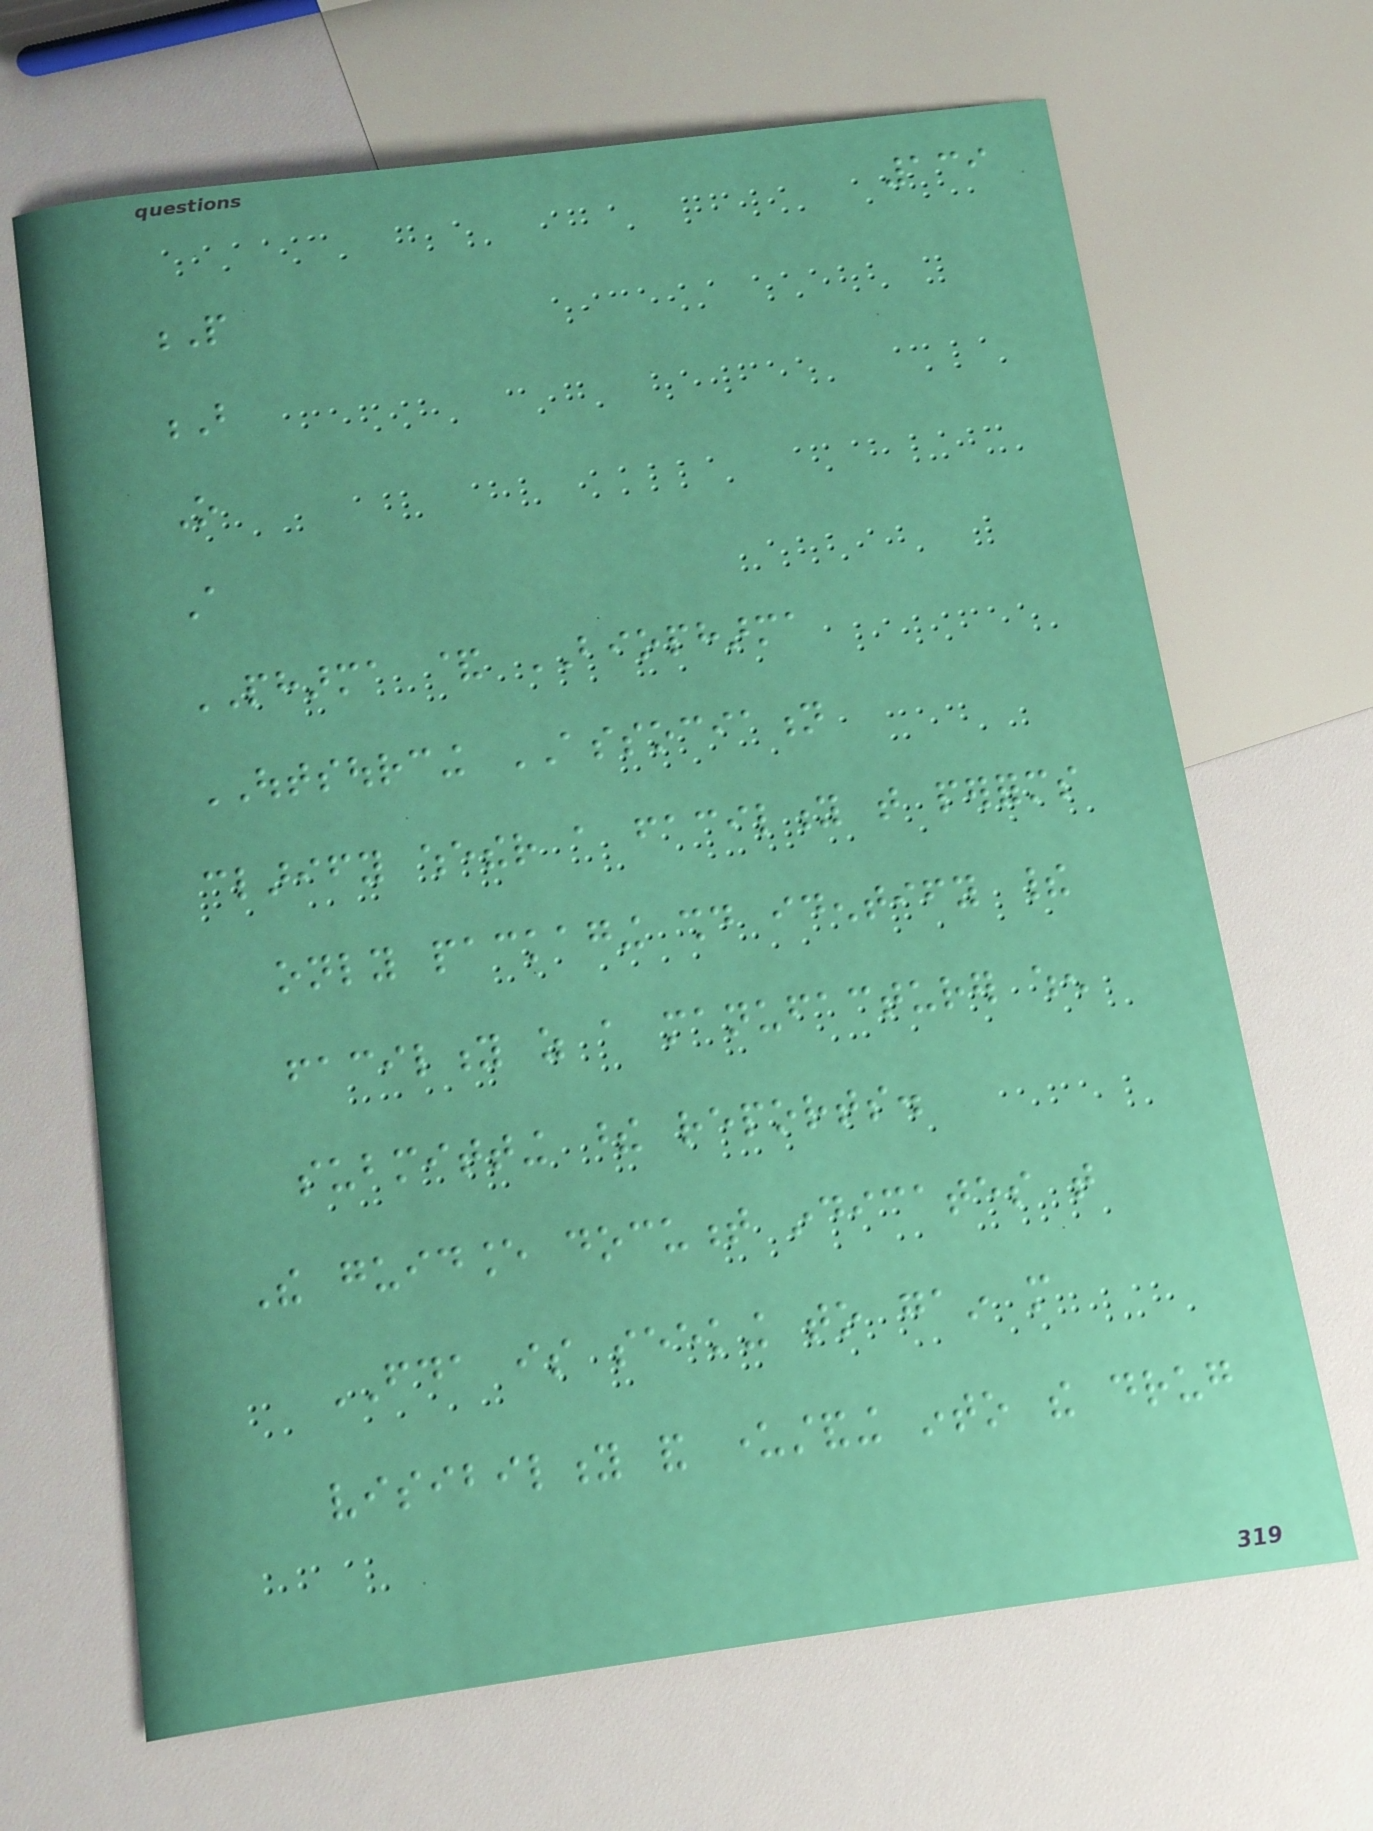139
P
B
O
A
PHARMA & BIOPHARMA
OUTSOURCING ASSOCIATION
clarify whether a facility that performs
only packaging should identify their
facility as a manufacturer when
submitting these reports.
The guidance document indicates that
FDA is seeking to gain more
visibility and understanding into the drug
